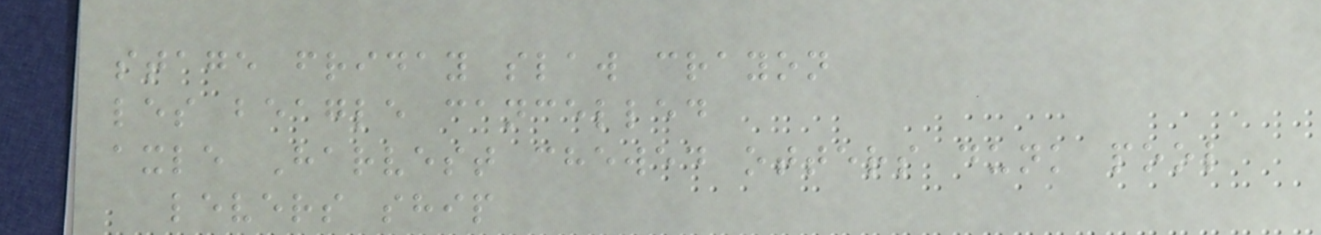stage friday slaw crayon
les beagle cancelled
axle Harvest chewed otters dunk pool
levers ship
